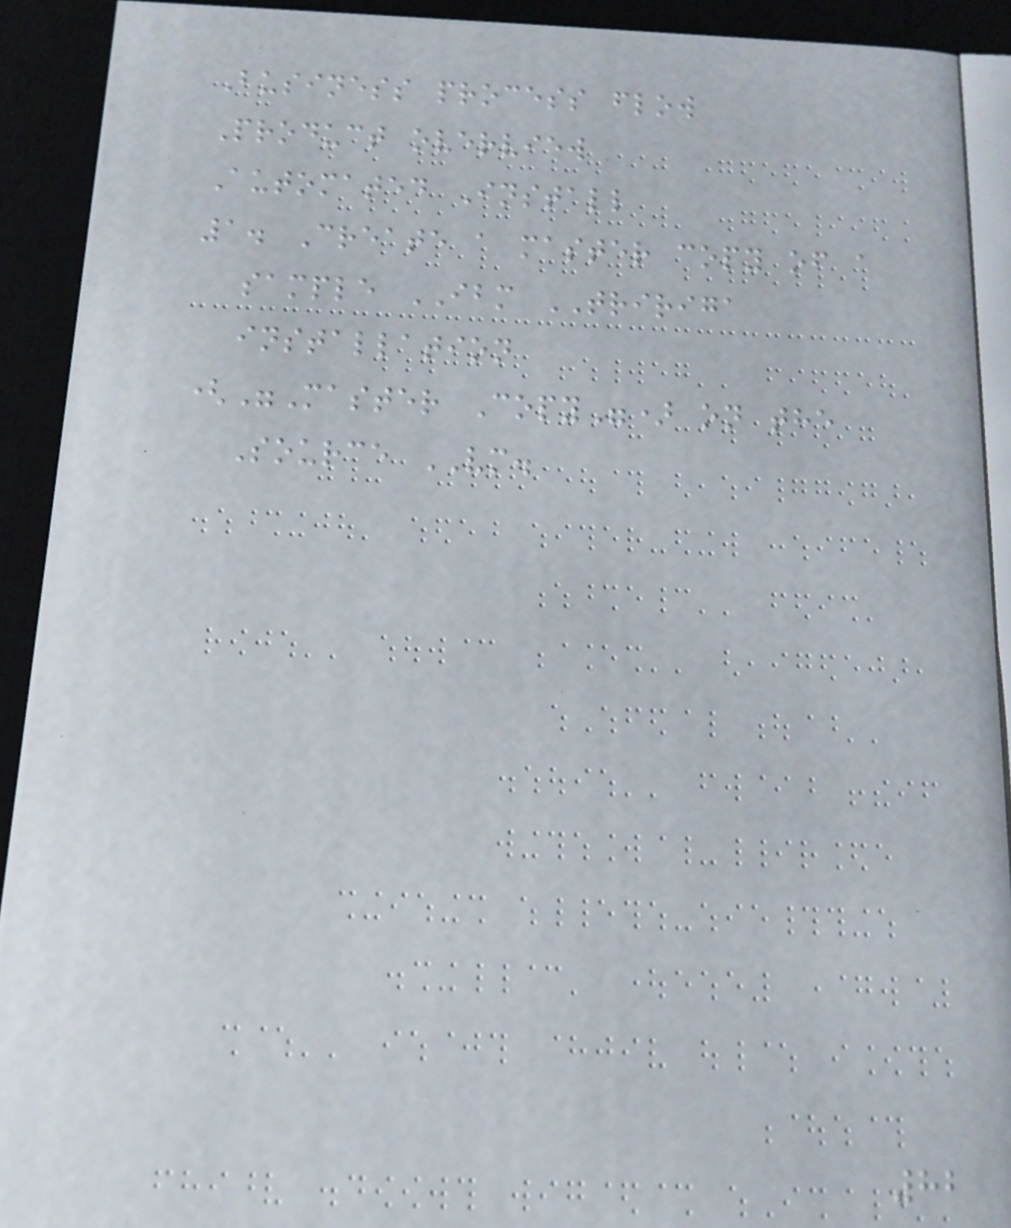Business process flow
Product overview
Automated Install
1. Create a master copy of a
sample IBM TRIRIGA
installation
("Master Copy") on the
Source VM.
82
